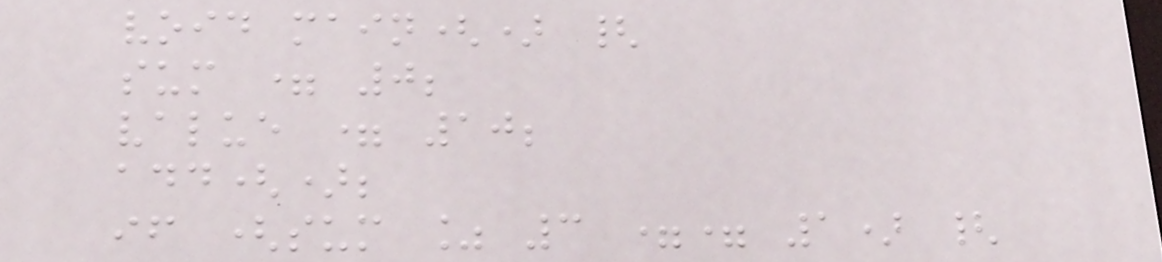void main() {
sum = 0;
value = 10;
add();
if (sum % 3 == 1) {
